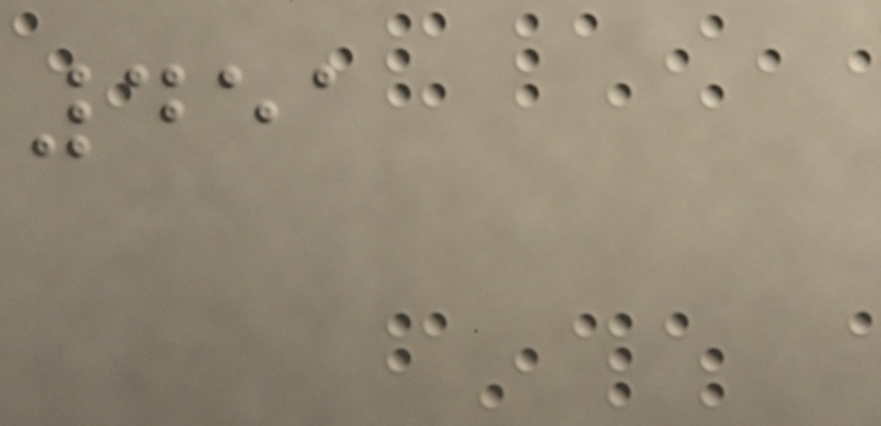451
